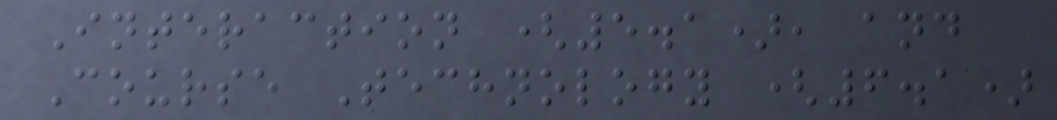Interaction (5.1), and
Course Technology (6.1)
